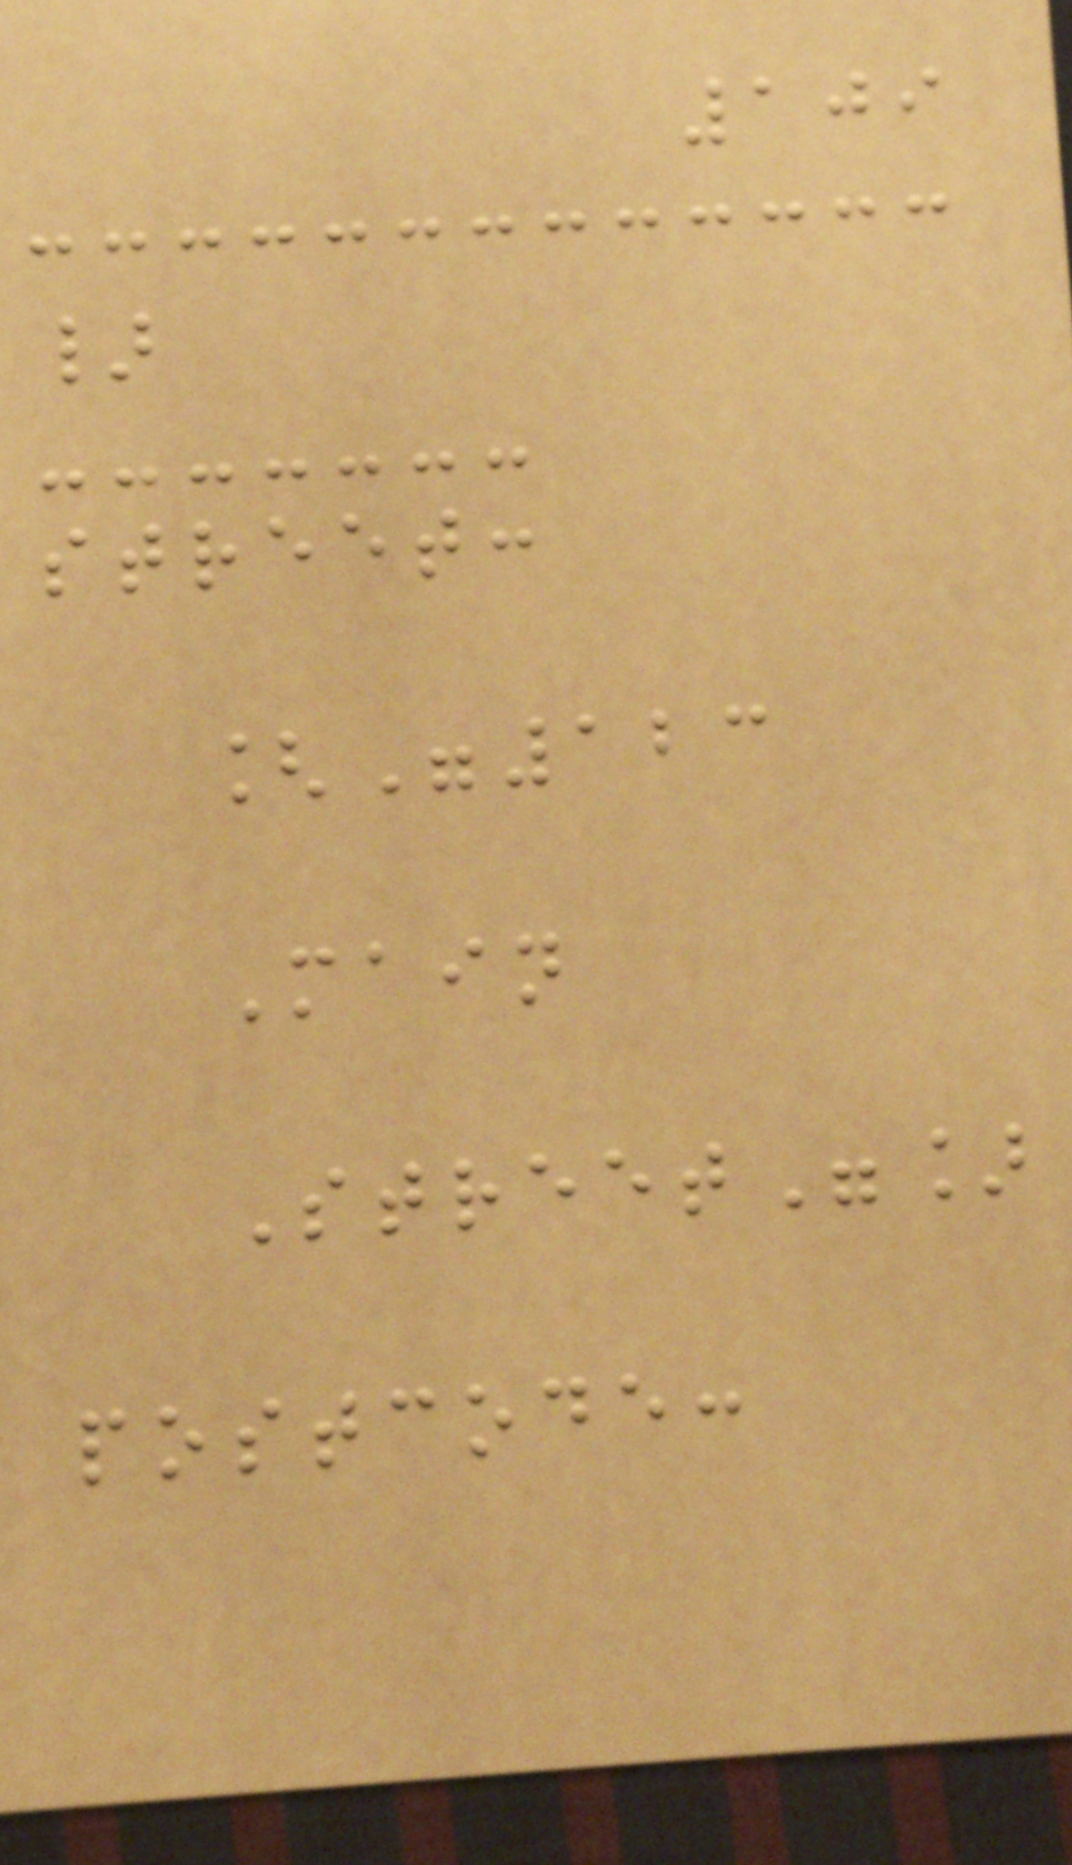109
}
street:
["123
Main
Street"]
postcode:
